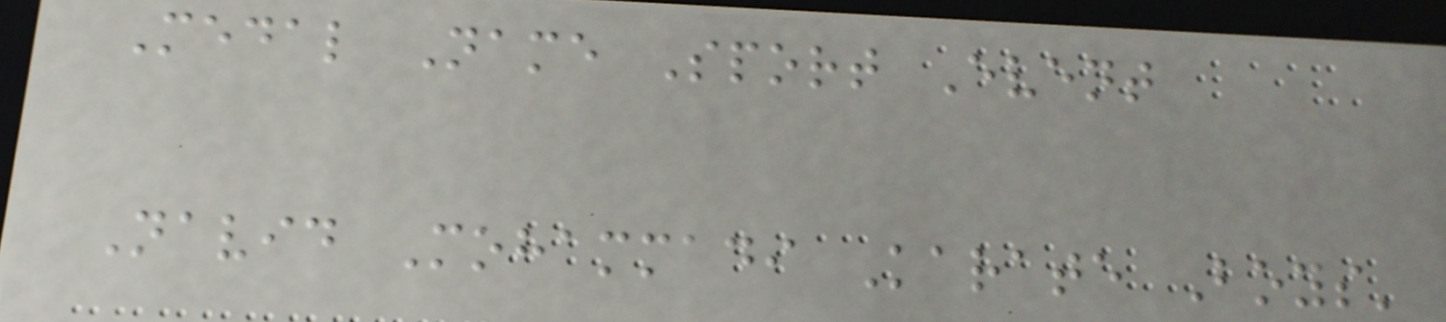Medal Name Sport Event
Navid Mohammadi Karate Boys'
